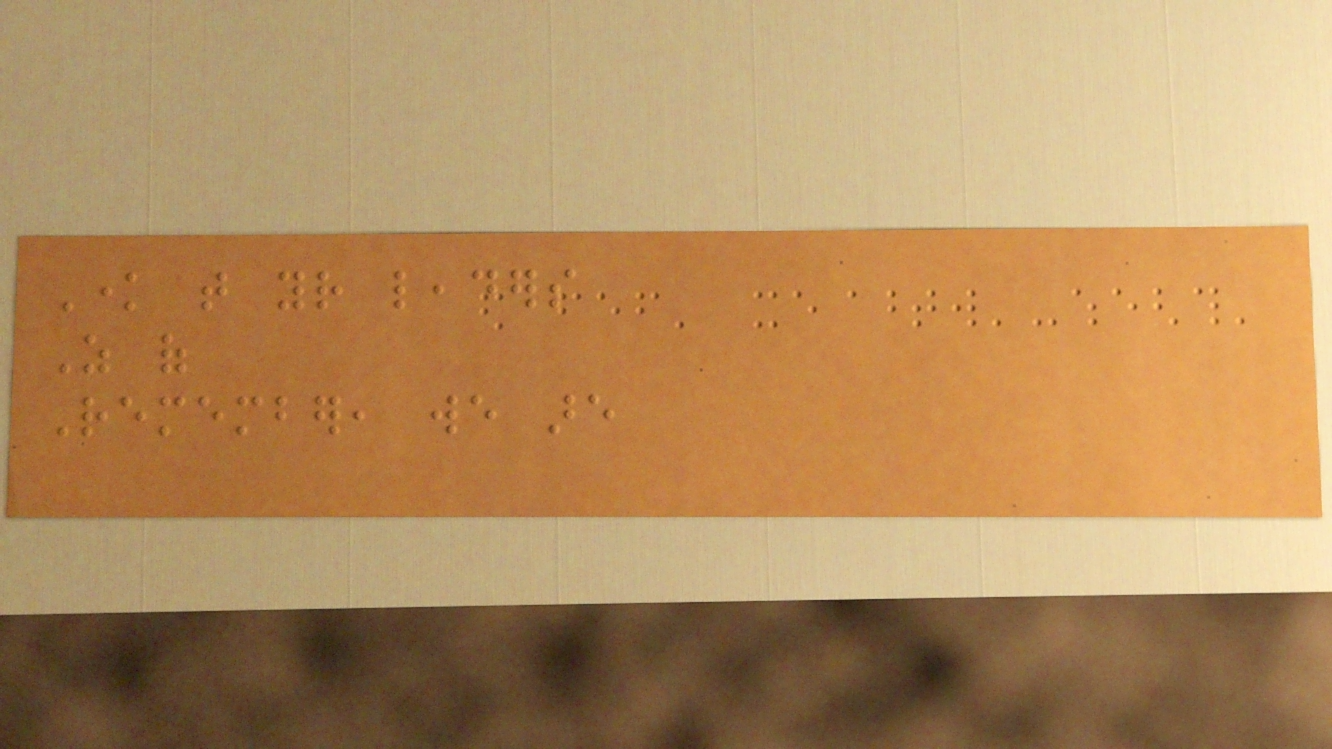Know that your leaders
As of
Remember, we are
